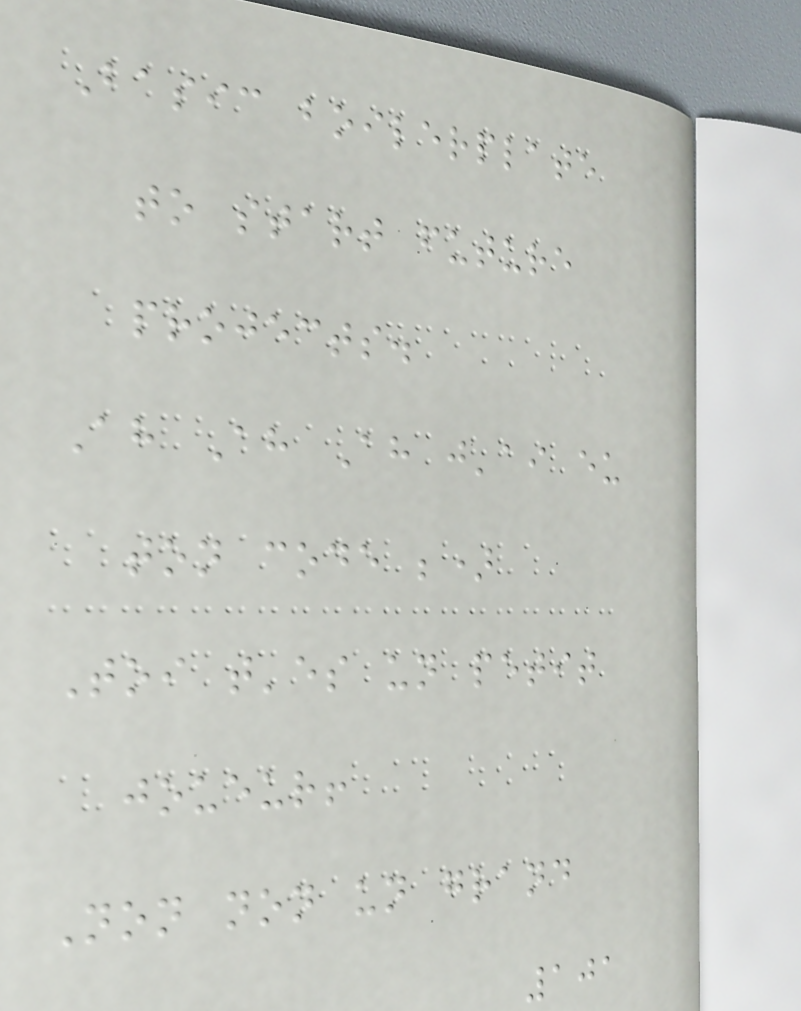Basic boilerplate
to start future
projects.
Ah Ah Ah j'ai eu
ton code ;)
Toi t'es un petit
joueur!
Non non un grand
101
